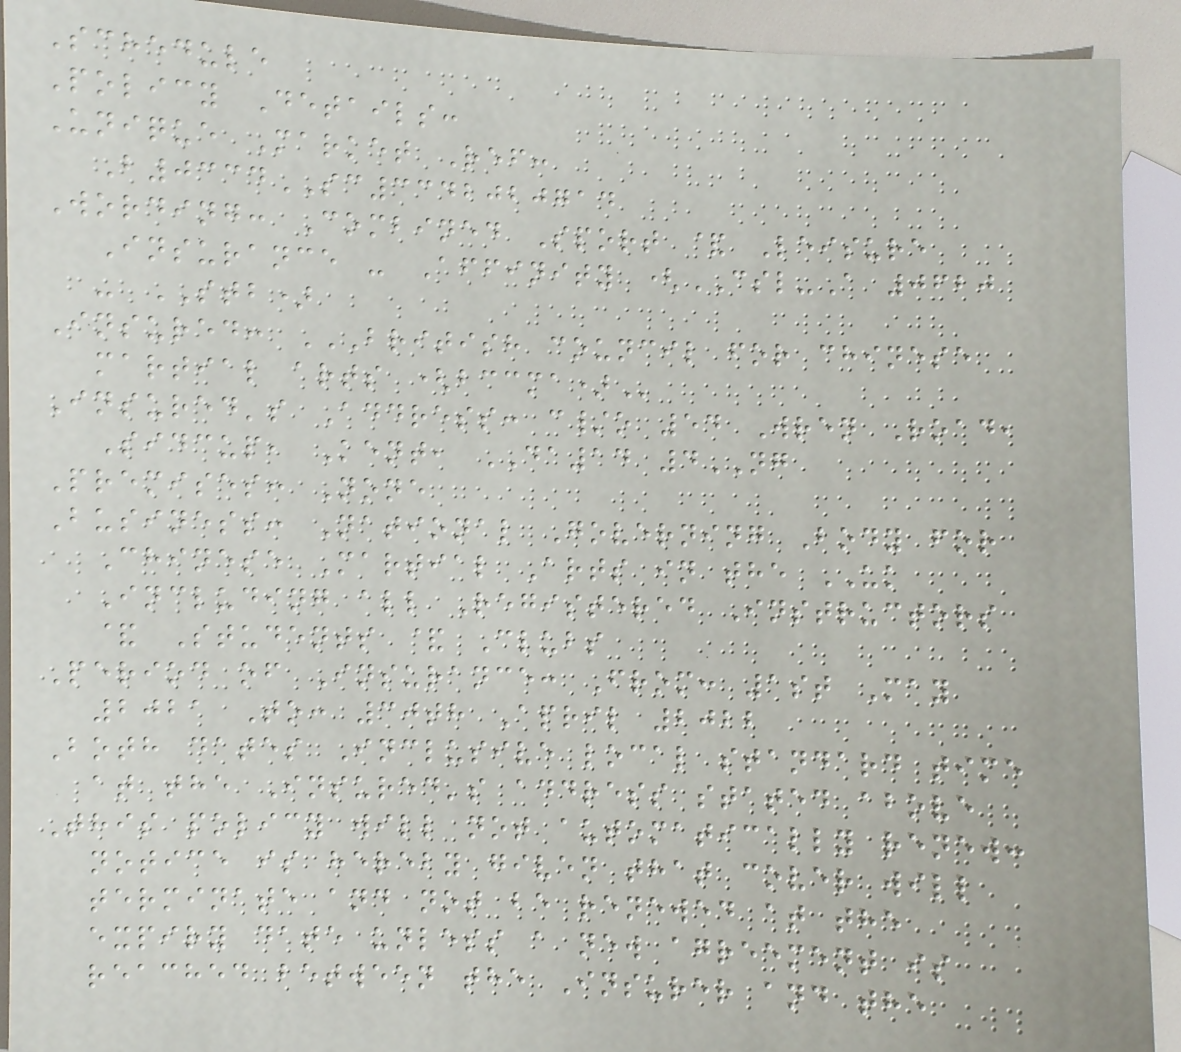Schedule
Policy Details:
Unique Market Ref:
B0334SC3342020714
Wording: Combined Sport & Leisure
Insurance - Affinity (CSL-A 0620
- STB)
Insured: BRITISH COUNCIL FOR CHINESE
MARTIAL ARTS (BCCMA)
Insured's Address: c/o 54 Wren Road,
Sidcup, Kent, DA14 4NG
Premises: None
Business: National Governing Body for
Chinese Martial Arts in the UK
Including all Registered Instructors
& Students & Clubs
Period of Insurance: From: 1st May
2021 To: 30th April 2022
Both dates Inclusive local standard time
at the Insured's address stated above
This policy will not automatically renew:
notice is hereby given that cover will
terminate and not be renewed at the
expiry date unless a new agreement is
reached between the Insurer and the
